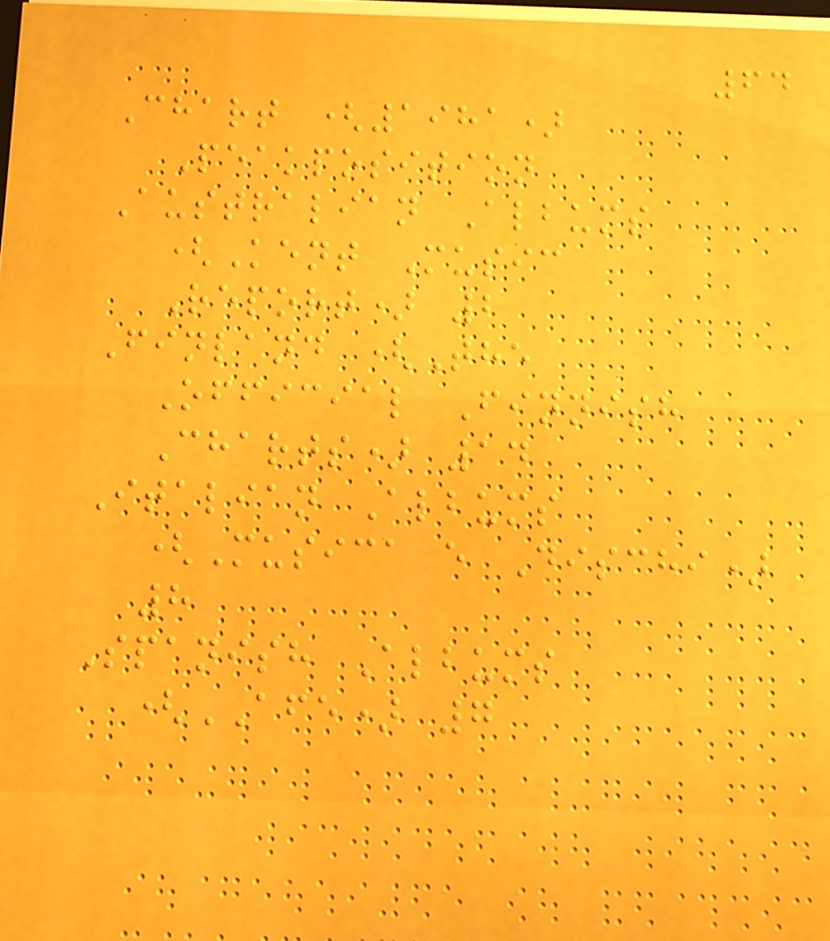64
Chart (1981)
Peakposition
Australian Albums
(Kent Music
Report) 2
Finland (The
Official Finnish
Charts) 14
Italian Albums
(Musica e Dischi)
8
Spanish Albums
(AFE) 7
